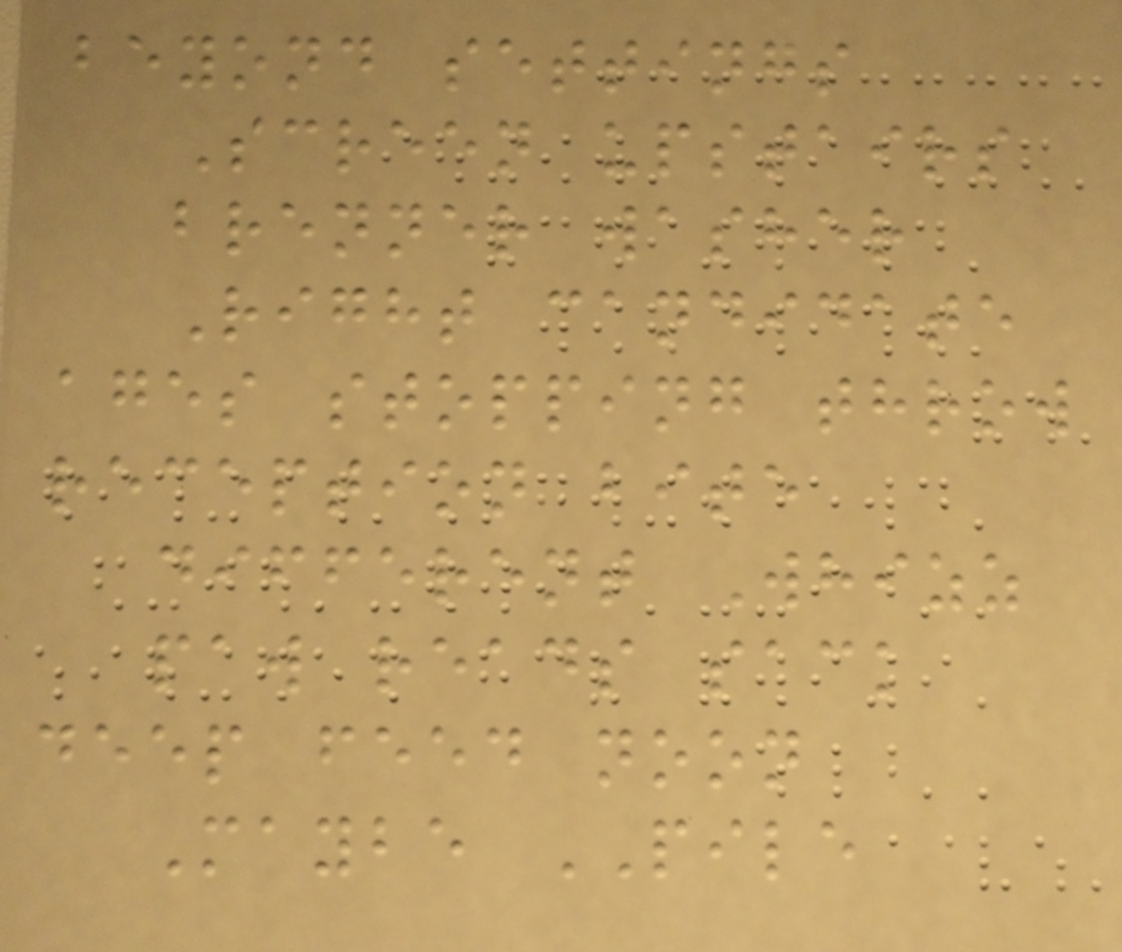beyond settings
Screen upstairs
brenner washer
Right candidate
ages stopping throw
reception bite
different Whizz
paw reads sack
deep feed noon
Maybe PILE
